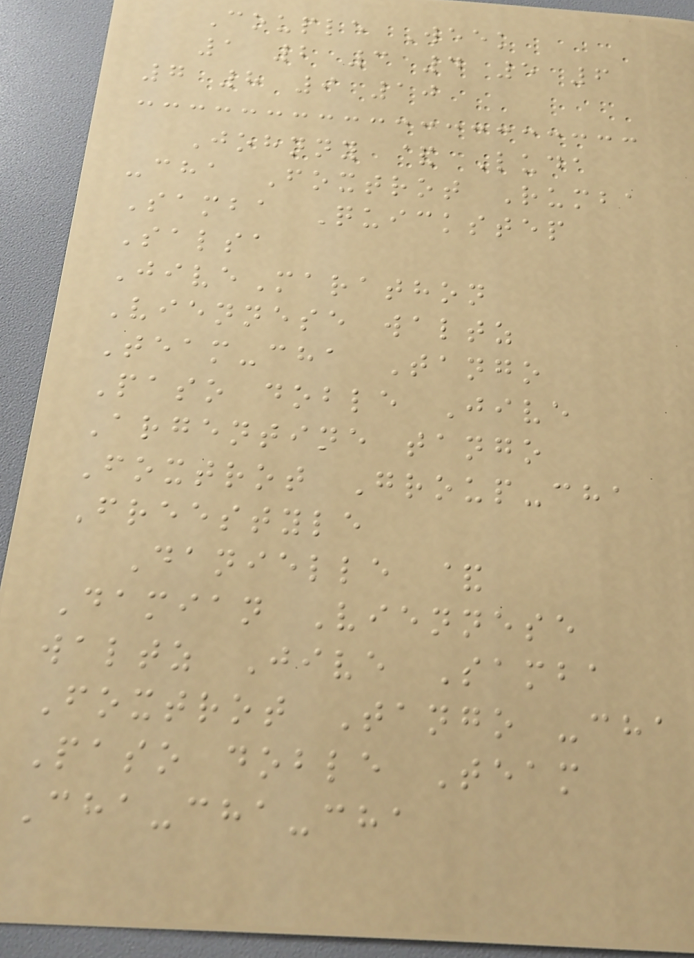Couple Week
1 2 3 4 5 6
7 8 9 10
Johnny & Luda
-cha Foxtrot Rumba
Samba Quickstep
Salsa
JiveMarathon
Viennese waltz
Team-cha Tango
Paso doble Jive
Argentine tango
Foxtrot Group-cha
Freestyle
Danielle &
Damian Viennese
waltz Jive Samba
Foxtrot Tango -cha
Paso doble Team
Cha-cha-cha
